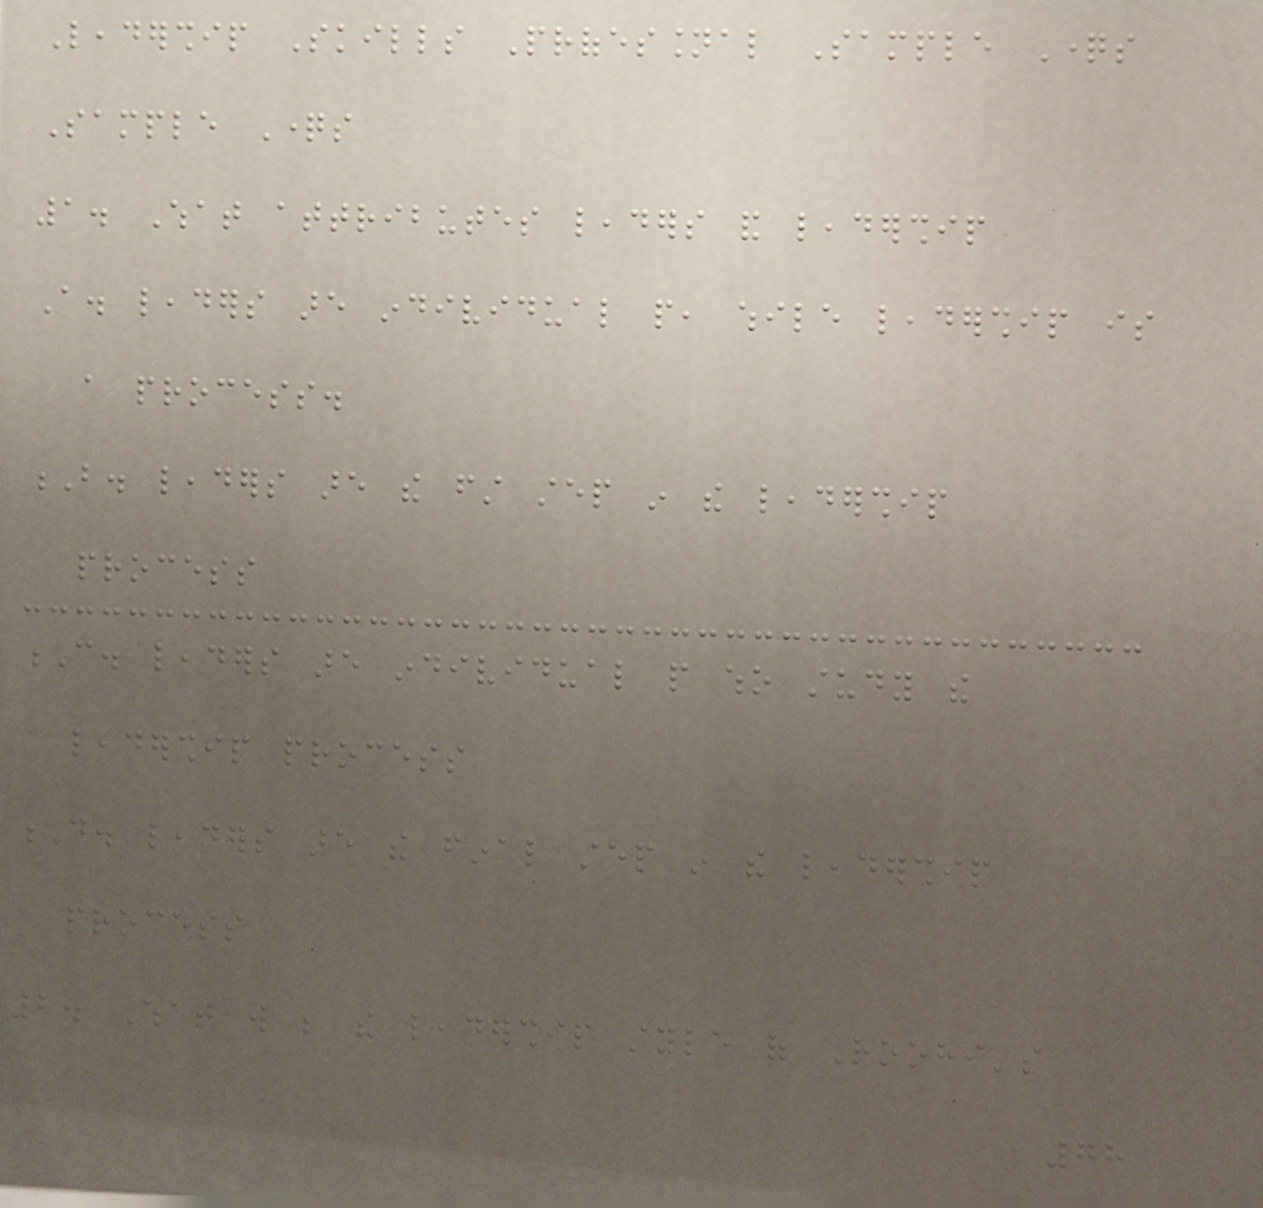Leadership Skills Professional Sample Questions
Sample Questions
1. What attributes leaders and leadership
A. leaders are individual people, while leadership is
a process.
B. leaders are the first step in the leadership
process
C. leaders are individual people who study the
leadership process
D. leaders are the final step in the leadership
process
2. What will be the leadership style of Roohi's
78
